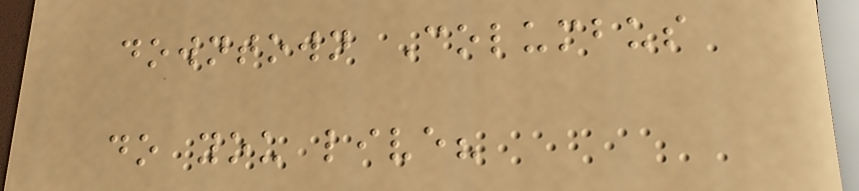downtown Columbus
do you live?
